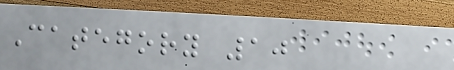Category 10
